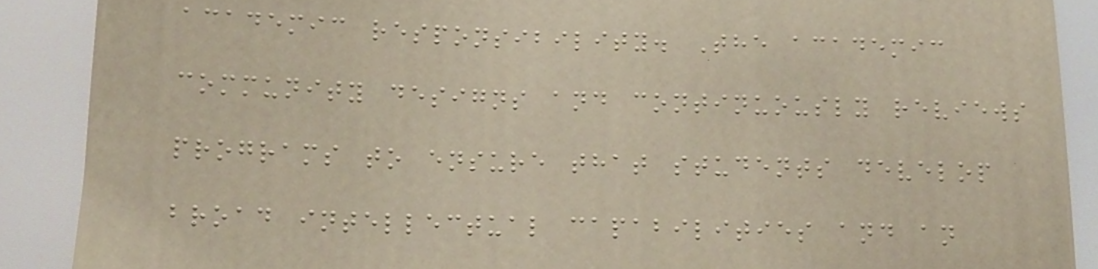academic responsibility. The academic
community designs and continuously reviews
programs to ensure that students develop
broad intellectual capabilities and an
